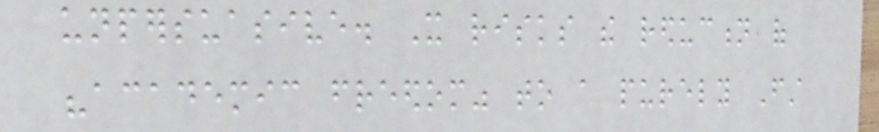unpersuasive. It risks the reduction of
"academic freedom" to a purely First
